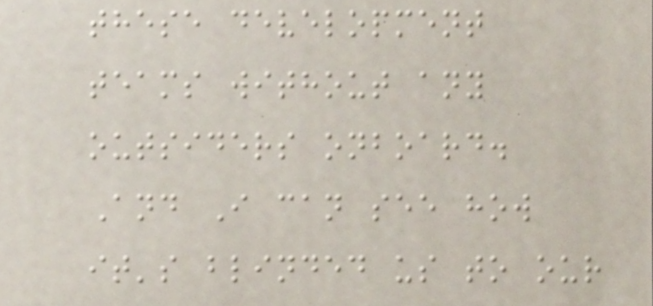these development
teams without any
outsiders onboard.
And I can see how
it's blinded us to our
